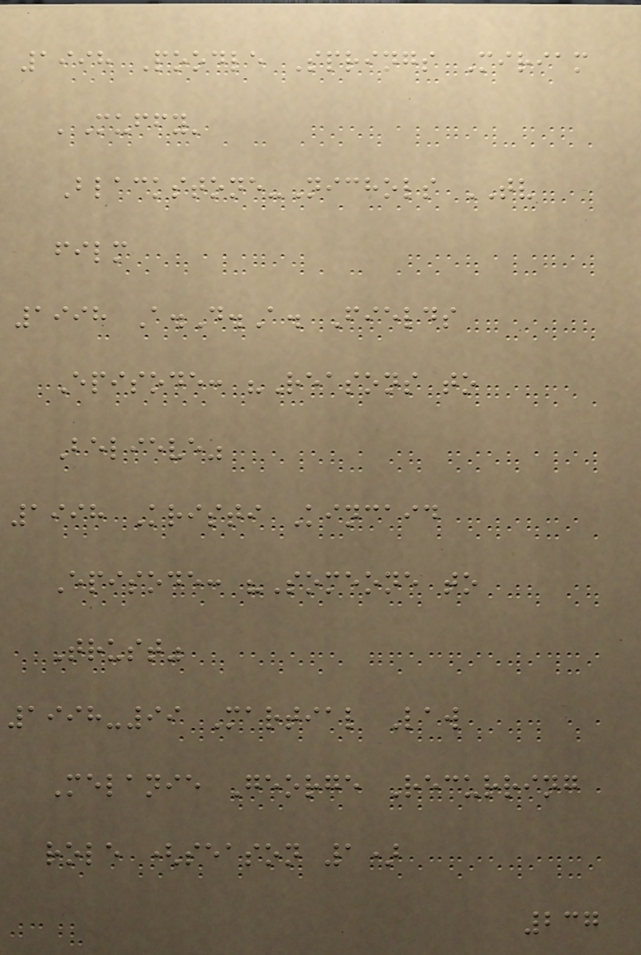1998 Poodle Springs Miriam
'Muffy'
Blackstone-Nichols TV
film
1998 A.D.A. Fields
Episode: "Reasons to
Believe"
1998 Kristi Kincaid
Episode: "Someone to
Trust"
1998-99 Martial Law
Melanie George Recurring
role (season 1)
237
